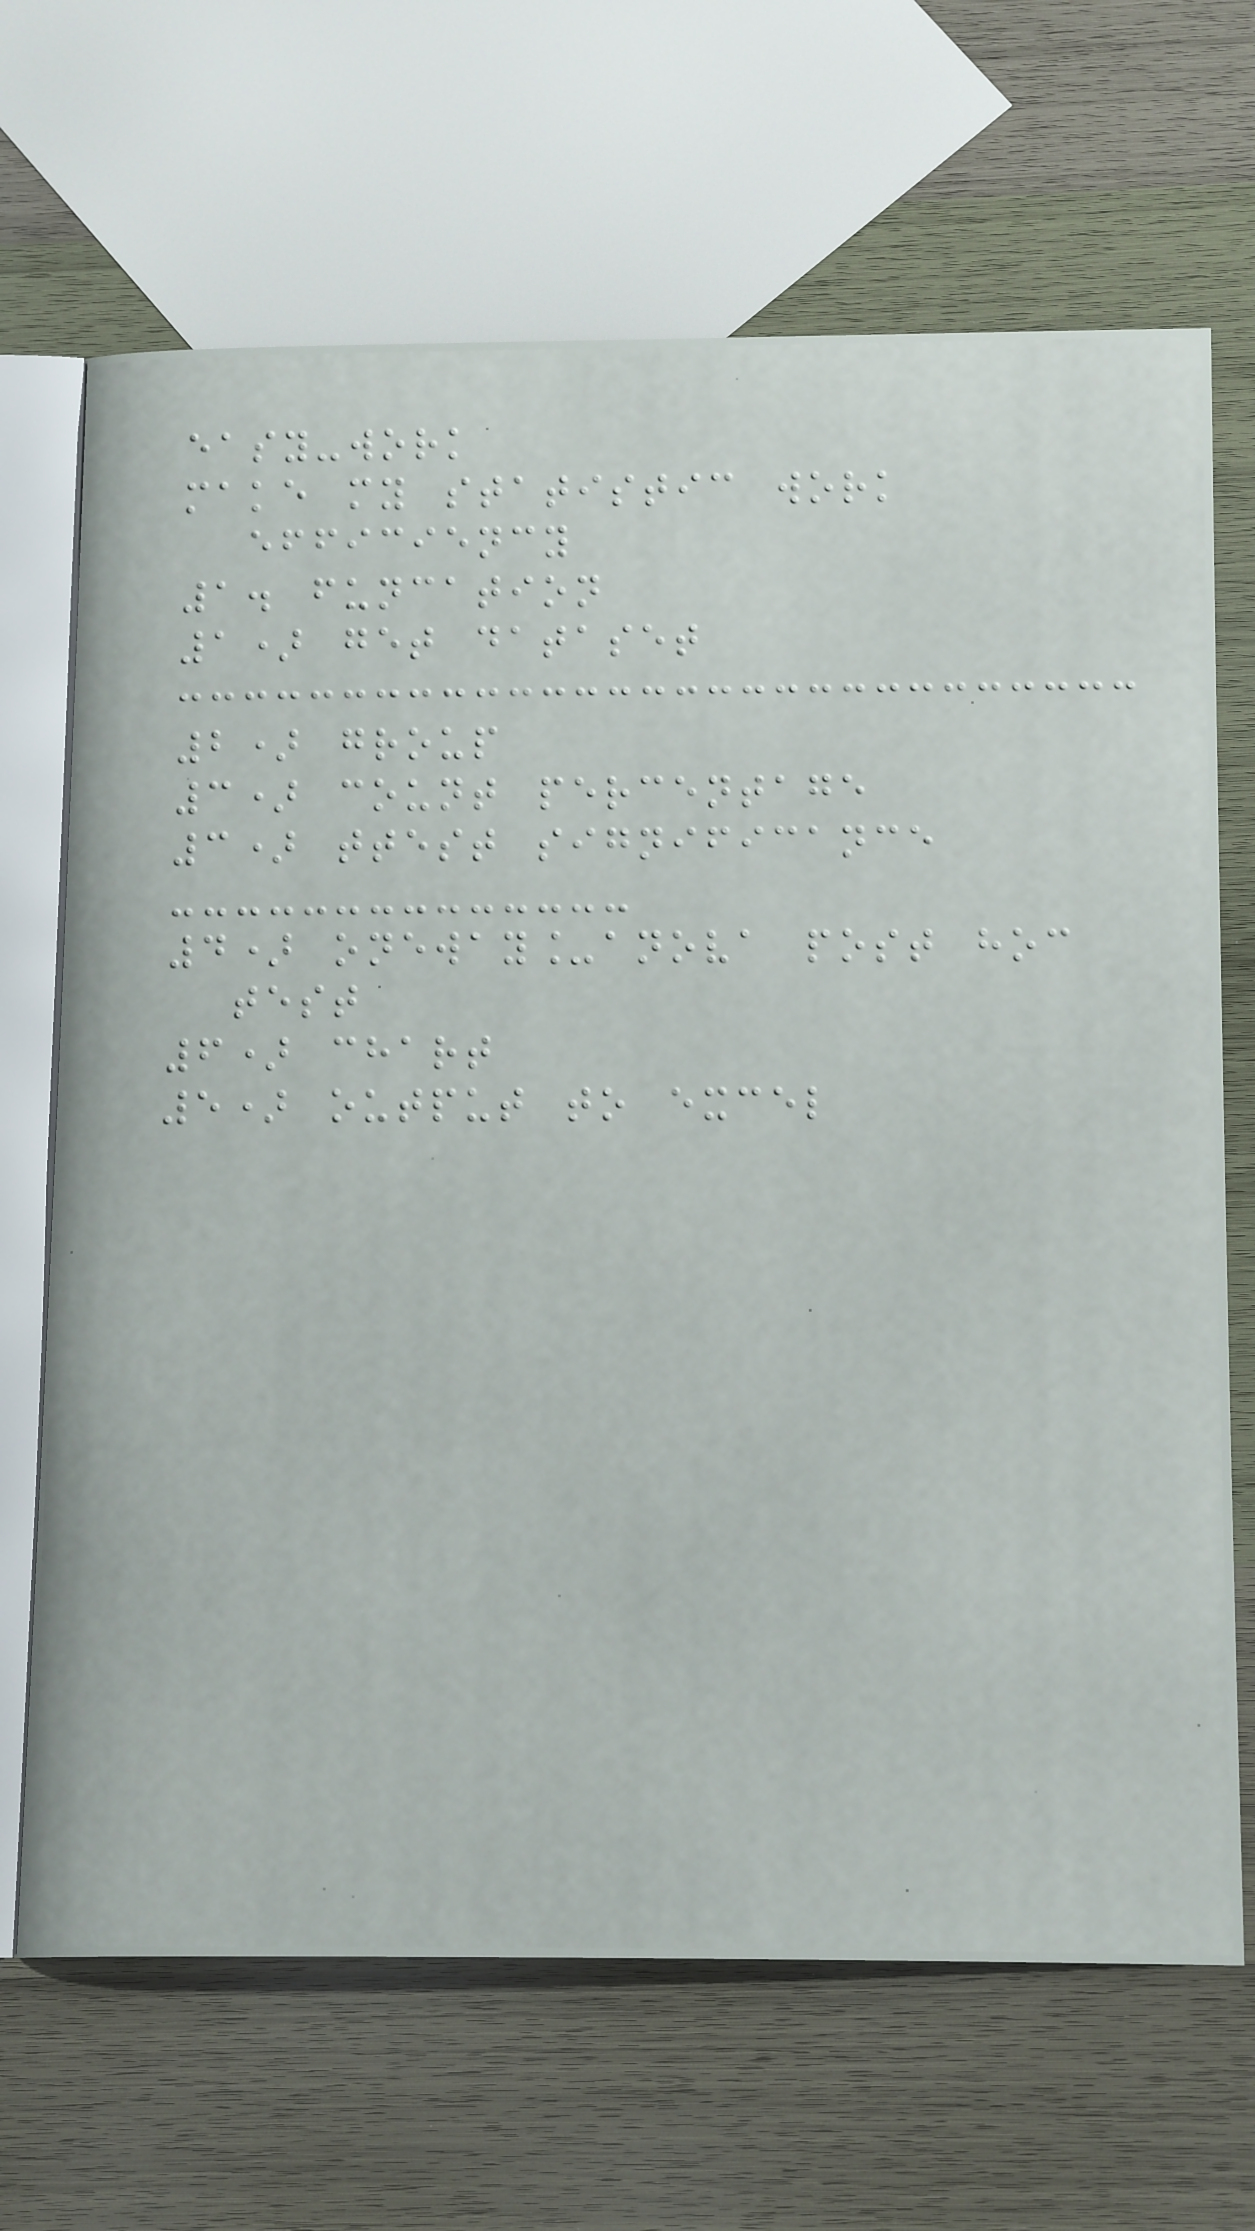easy-work
make my statistic work
efficiency
1. funcation
1) get dataset
2) group
3) count percentage
3) ttest significance
4) oneway_anova post hoc
test
6) chart
5) output to excel
